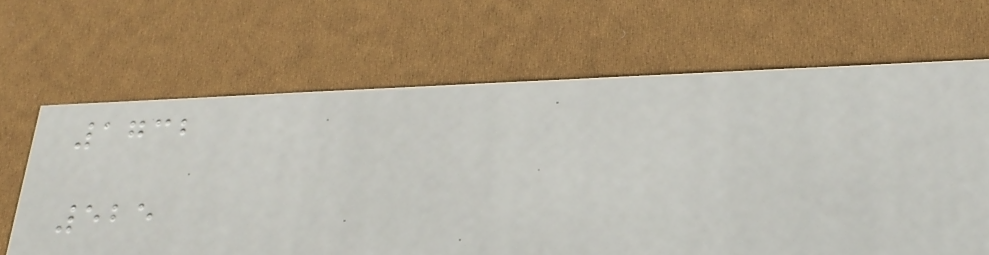1732
525
